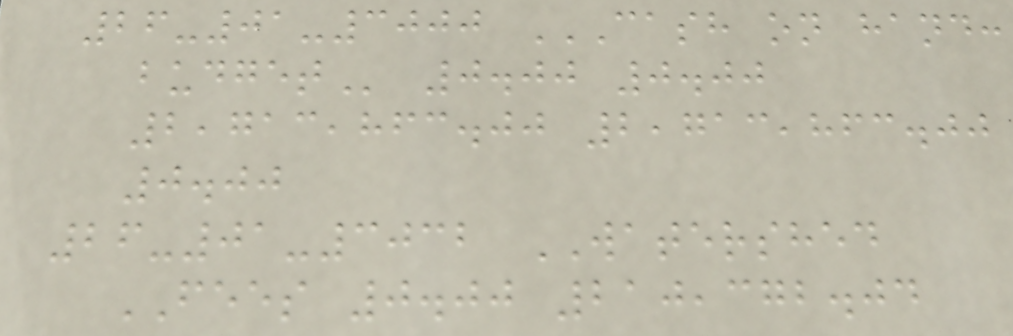26-01-3000 CASH ON HAND:
BUDGET 0.00 0.00
2,713,863.00 2,713,863.00
0.00
26-01-3032 WATERSHED
FEES 0.00 210,372.04
